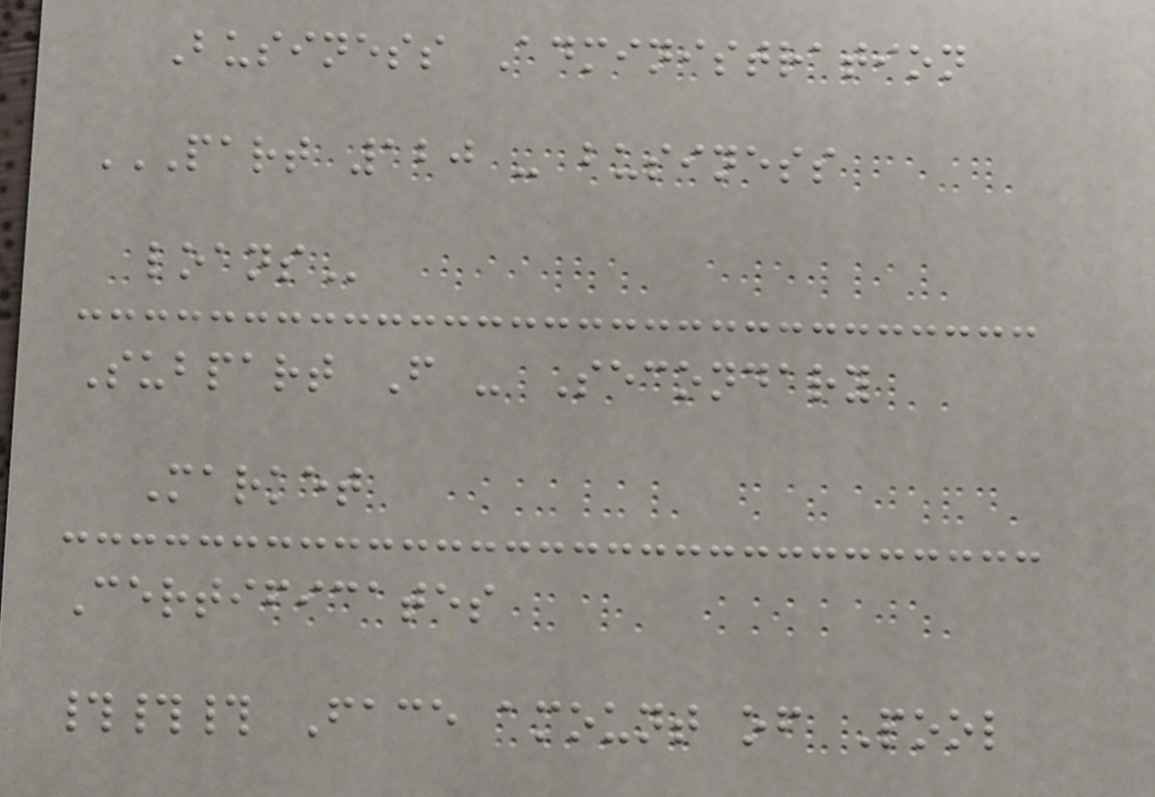Business Administration
PART 120 - BUSINESS
LOANS
Subpart F - Secondary
Market
Certificates
### Face amount of Pool
